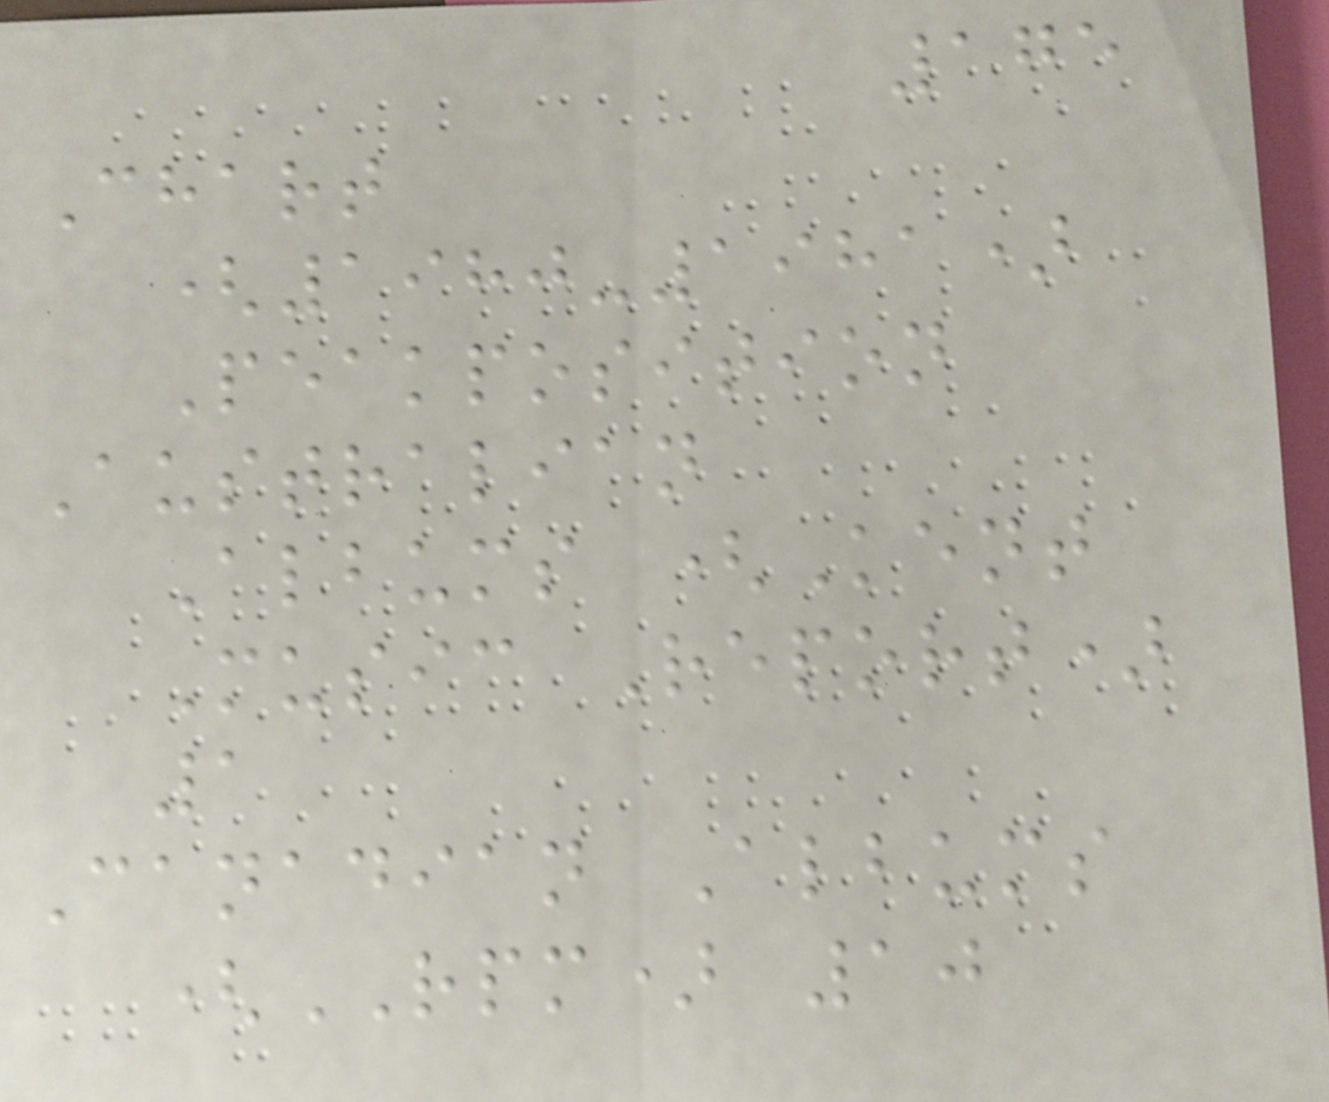175
Chart
(1980-1981)
Peakposition
Australian
Albums (Kent
Music Report)
1
Canadian Albums
(RPM) 10
